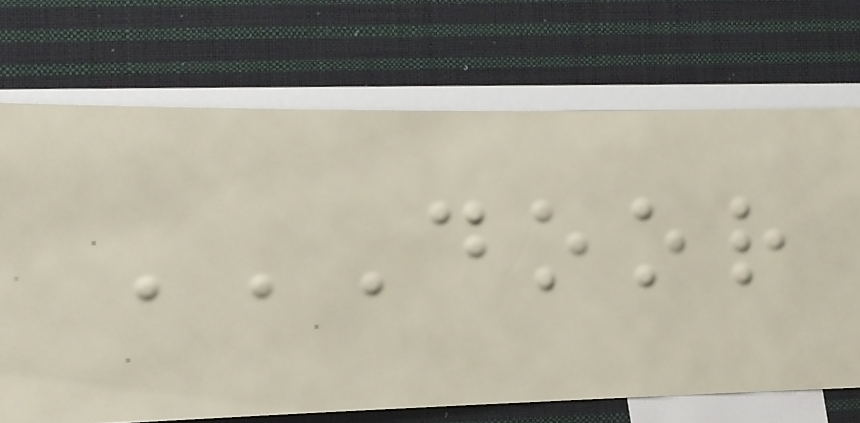DOOR
